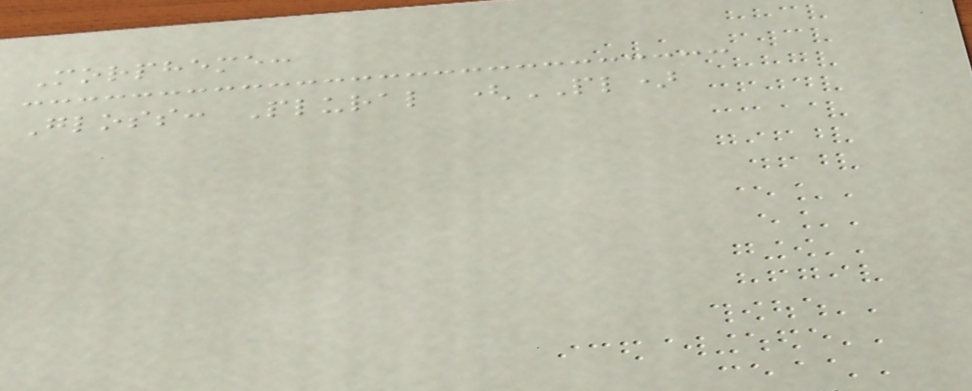Morpheme:
Gloss: Plural (PL)
